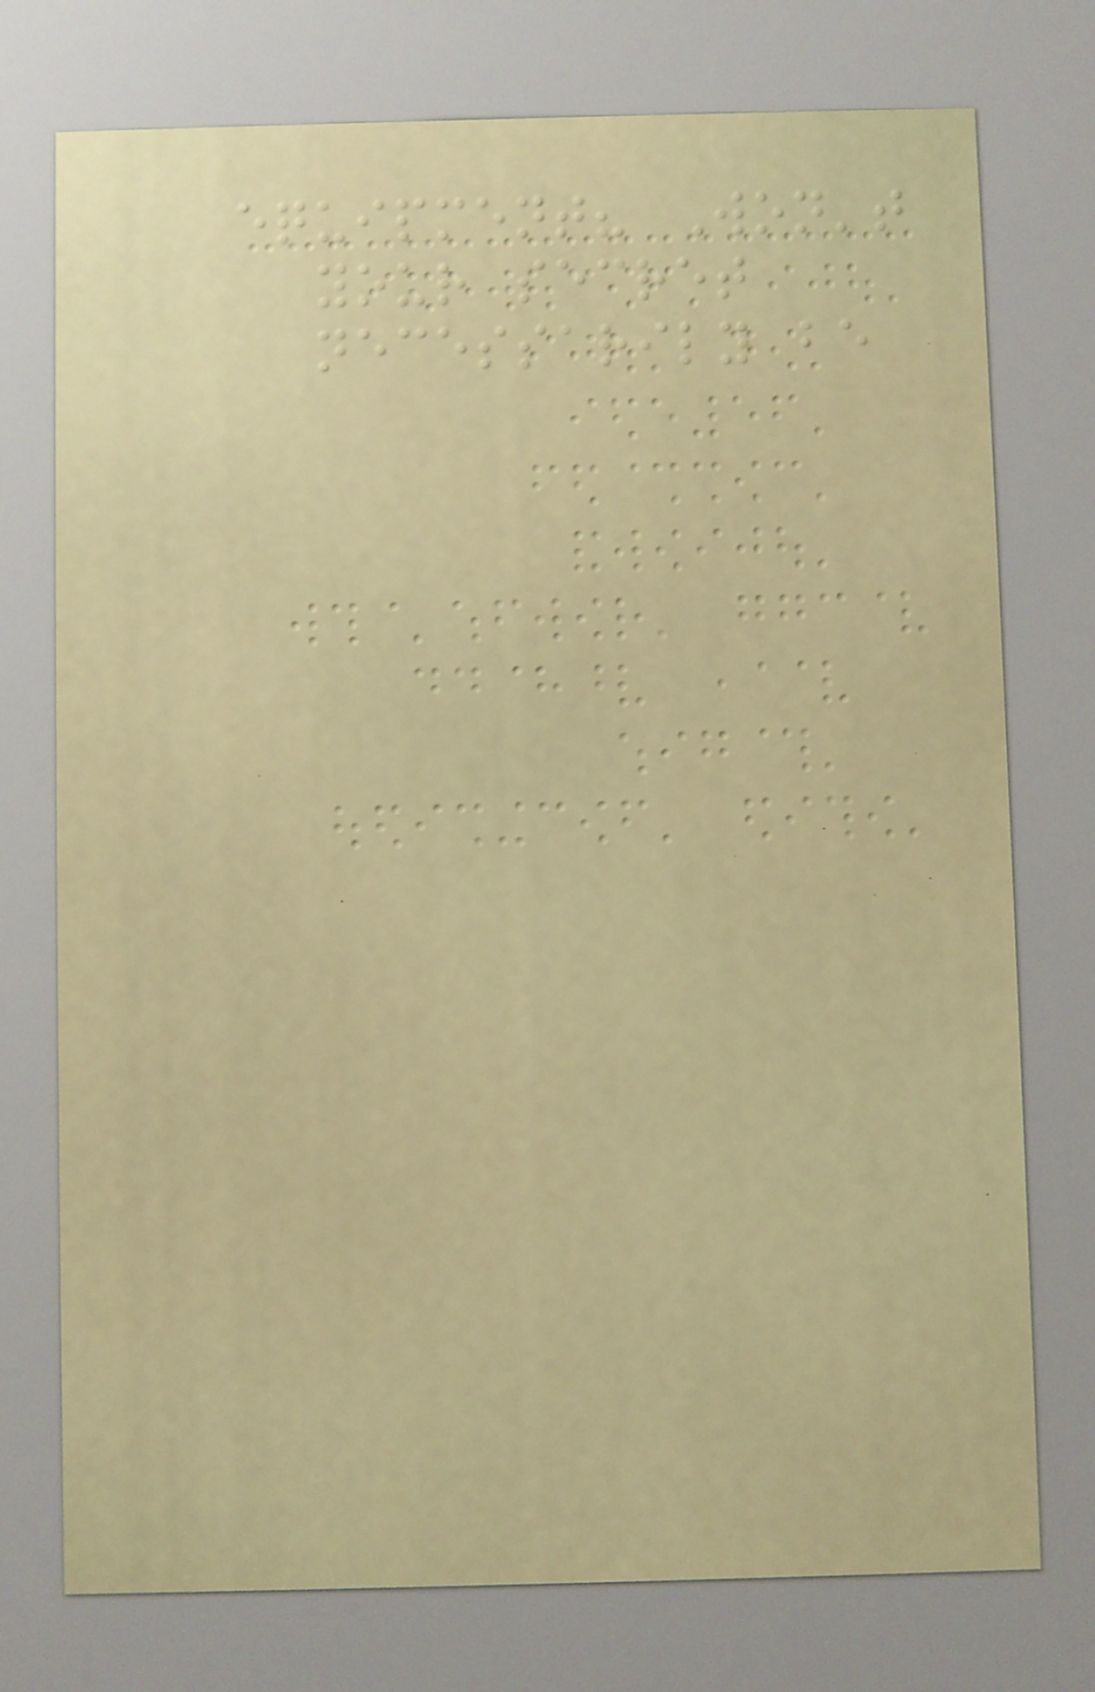equipment? Won't
your secret
necessarily be
